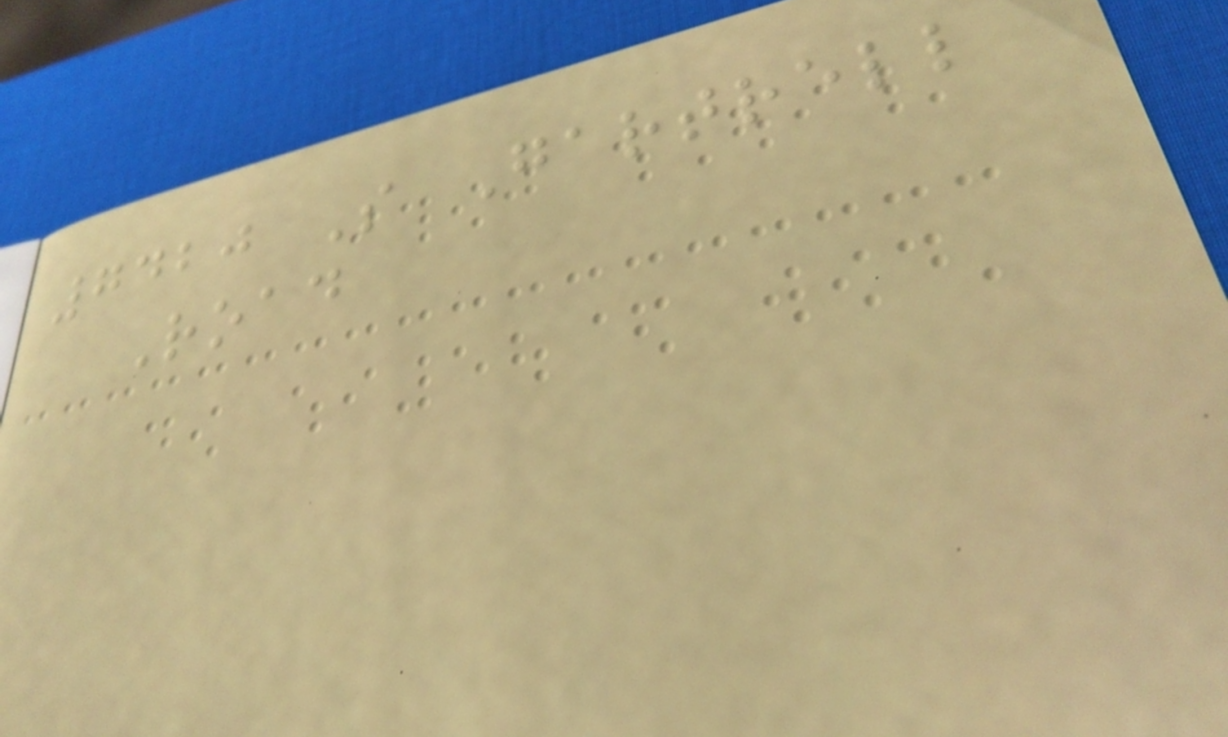7420 S Gartrell
Road
